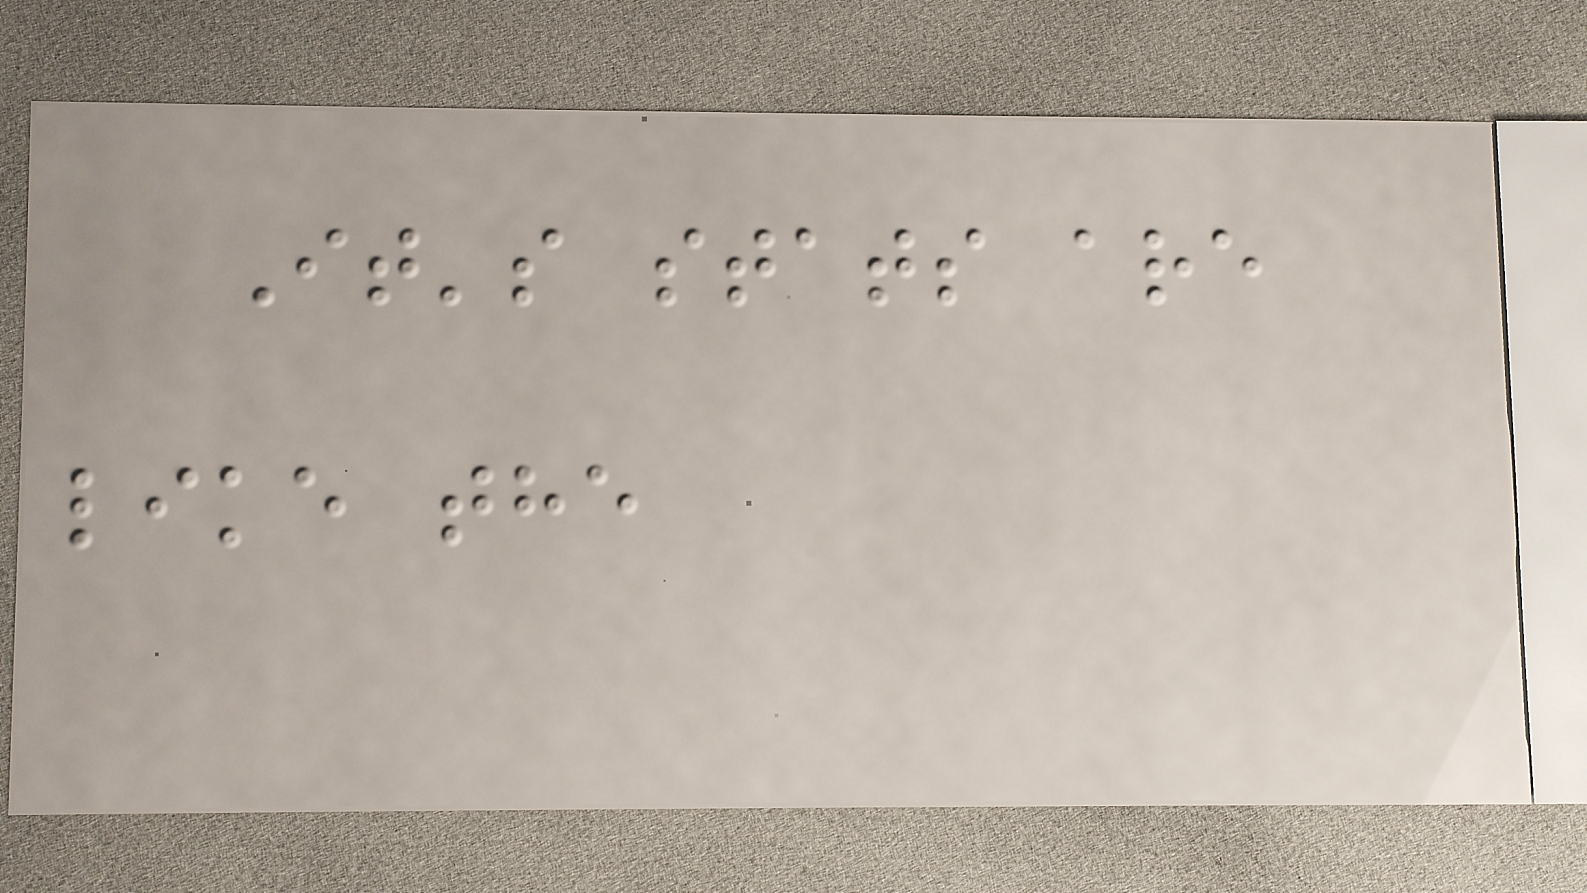It's stats are
like the
